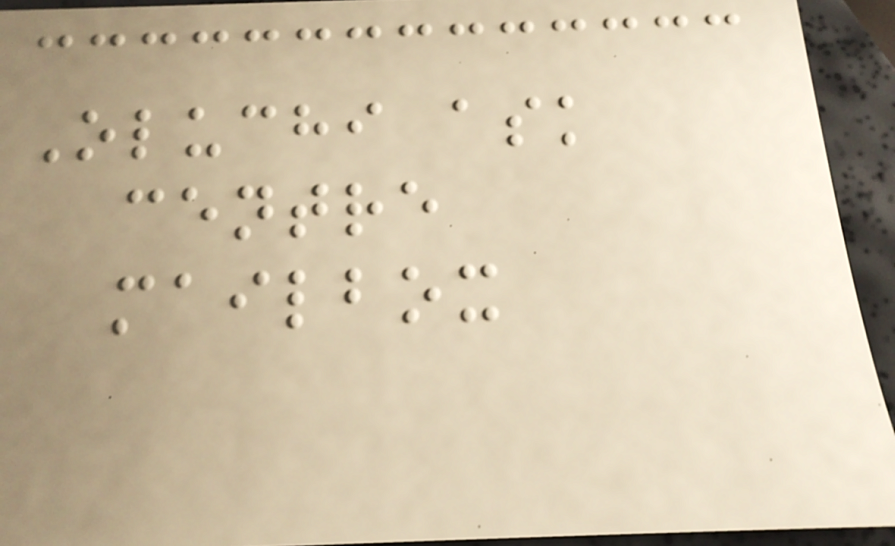Oluchi ask
centre
mailbox
